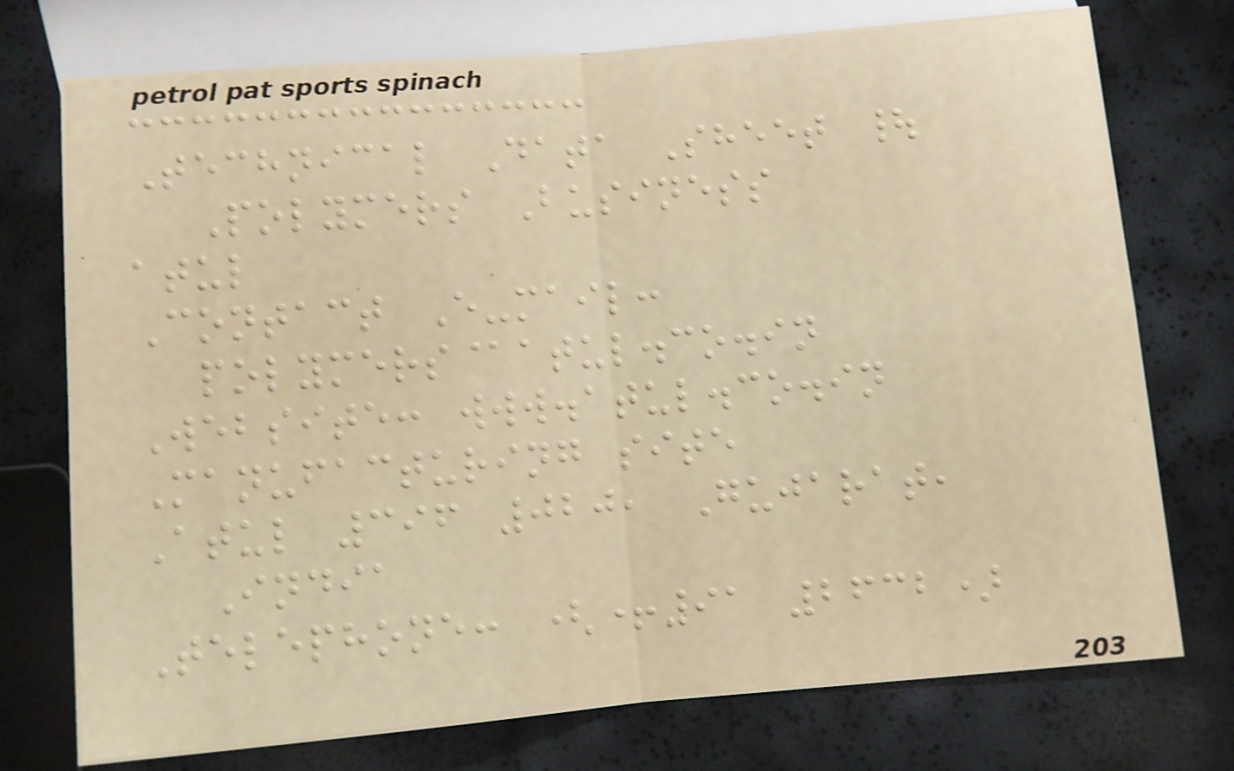Technical Data Sheet |
Polymers Business
atul
Contact E-mail:
polymers@atul.co.in
Website: www.atul.co.in
Manufacturing site
Atul 396 020, Gujarat,
India
Telephone: (+91 2632)
